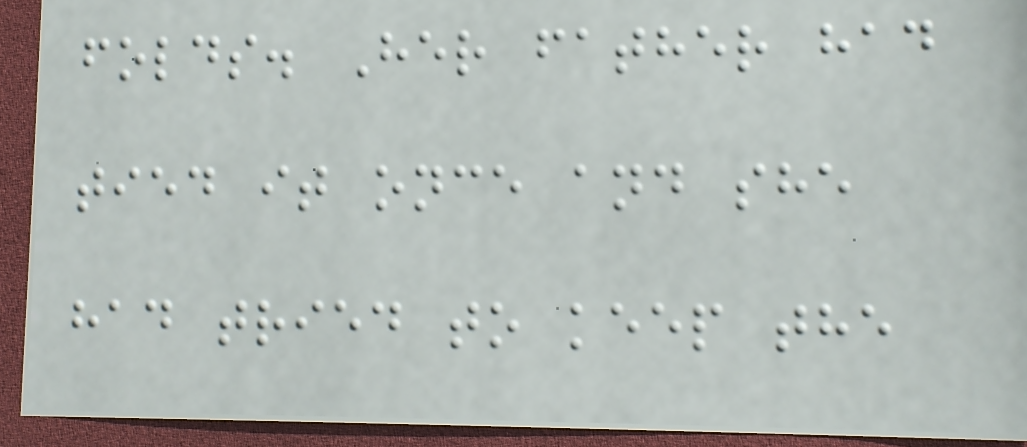folds. Her father had
tied it once and she
had tried to keep the
